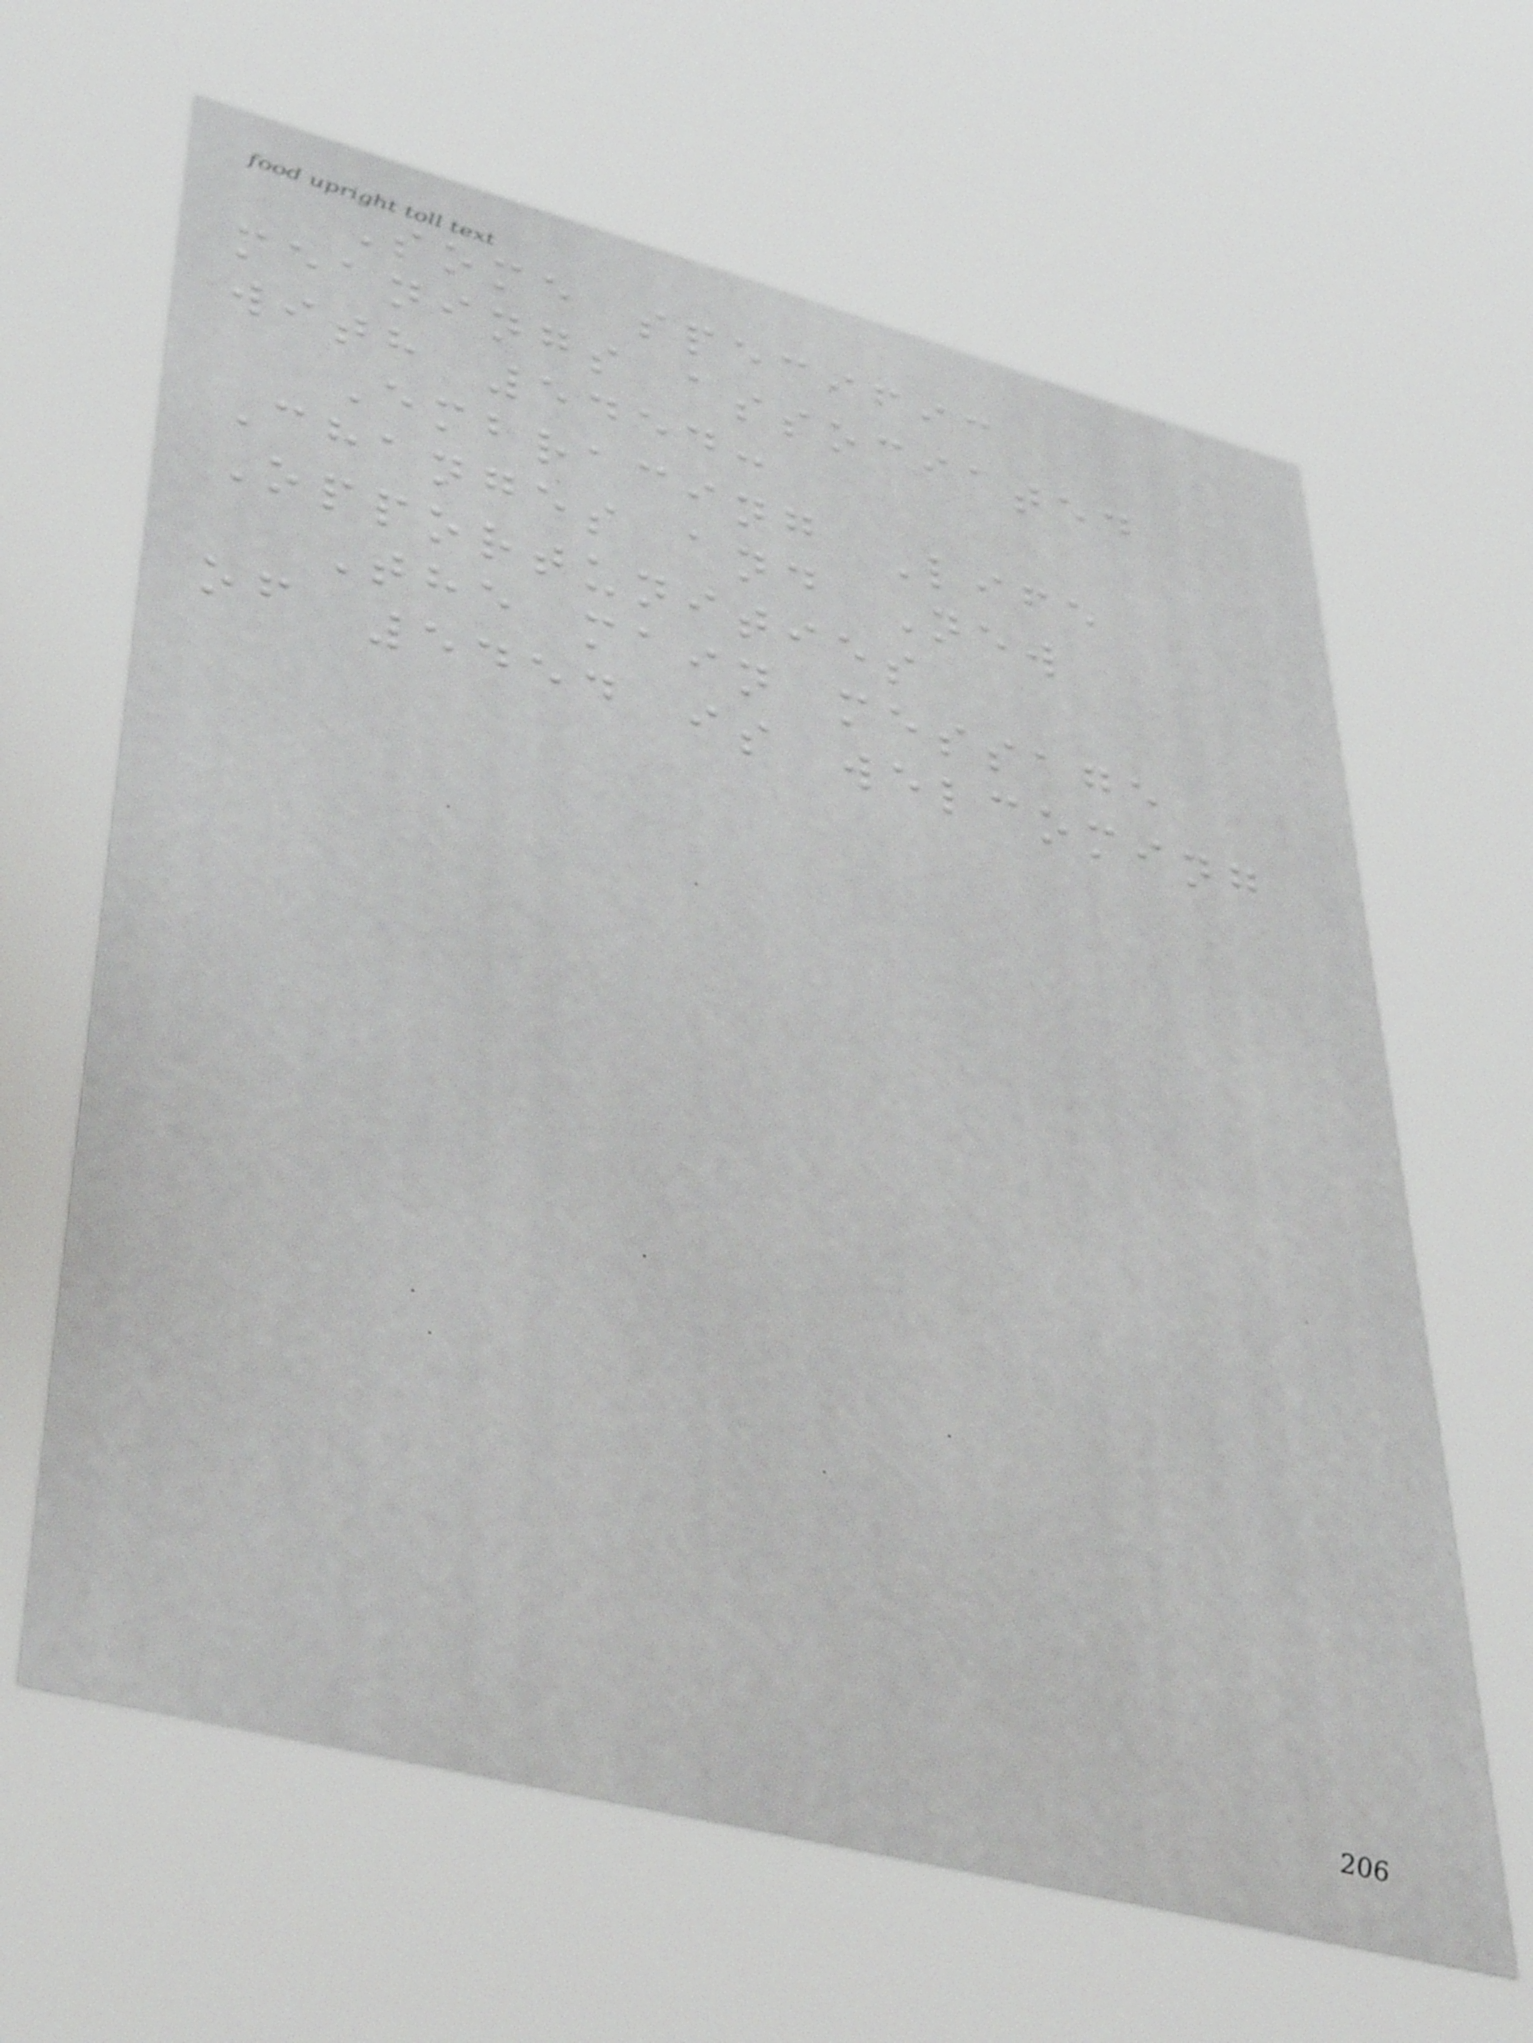Some specific
meanings associated
with 5454:
Embracing Life
Changes and New
Opportunities
The main message
of 5454 is welcoming
